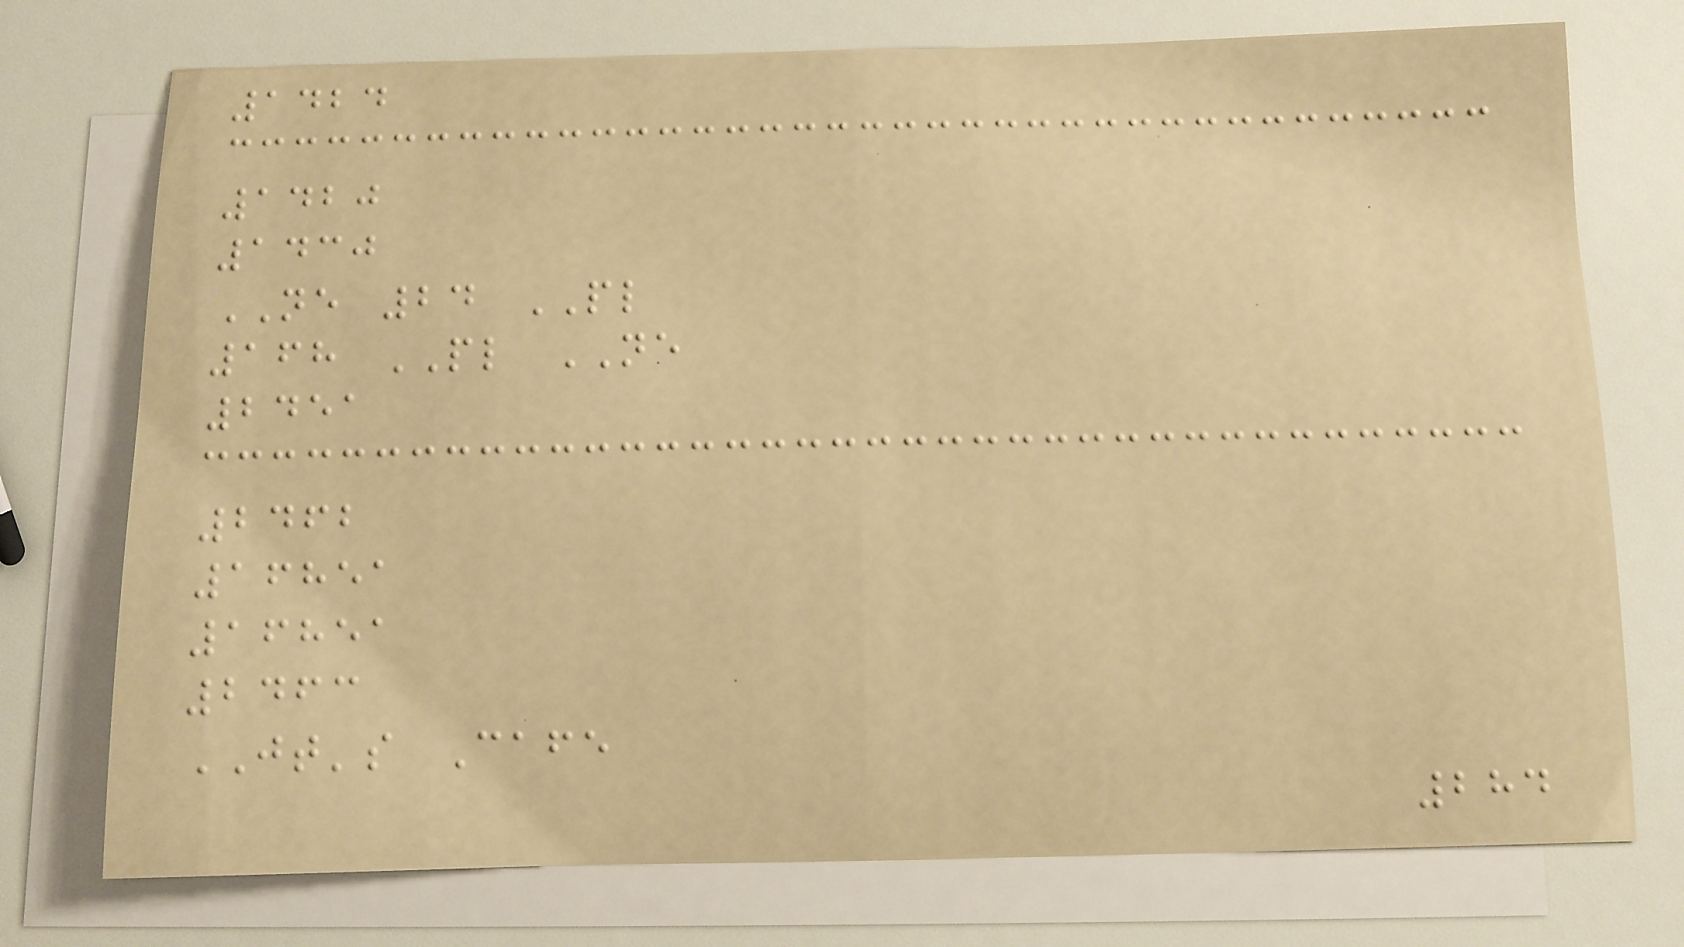1424
1420
1430
NE 24 PL
168 PL NE
2451
2462
16851
16851
2463
JT's Cafe
284
